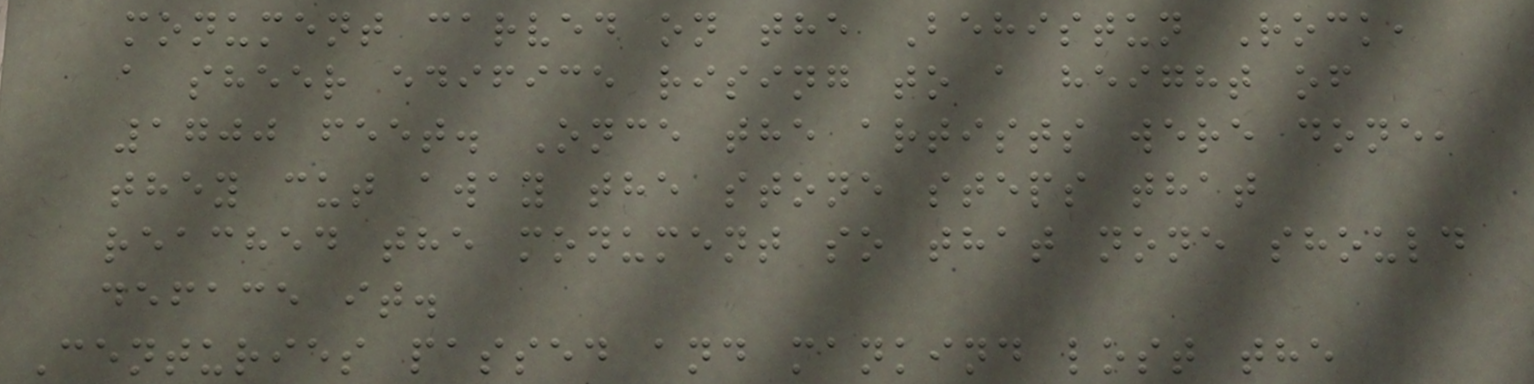monument carved on the Behistun Rock,
a sheer edifice rising to a height of
1700 feet. Once the artists were done,
they cut away the stone steps that
reached the monument so that none should
deface it.
Centuries passed and mankind lost the
